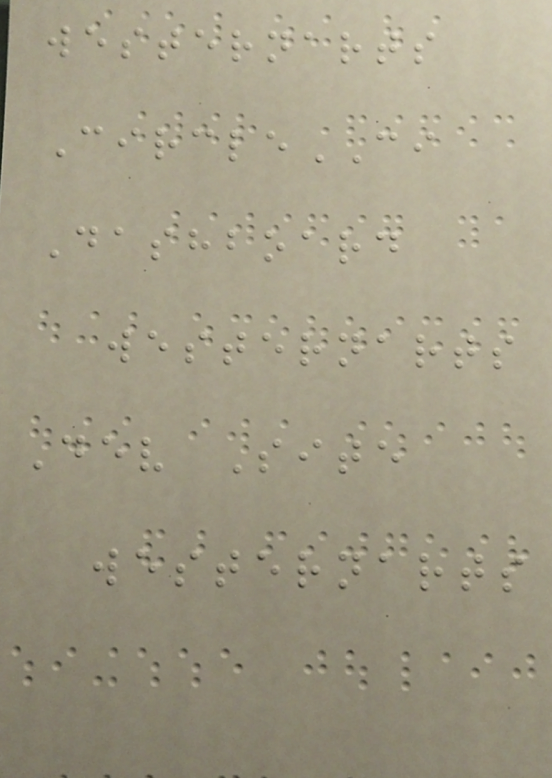westernarts
CircleCI
Dashboard
westernarts
Dev Site
westernarts
